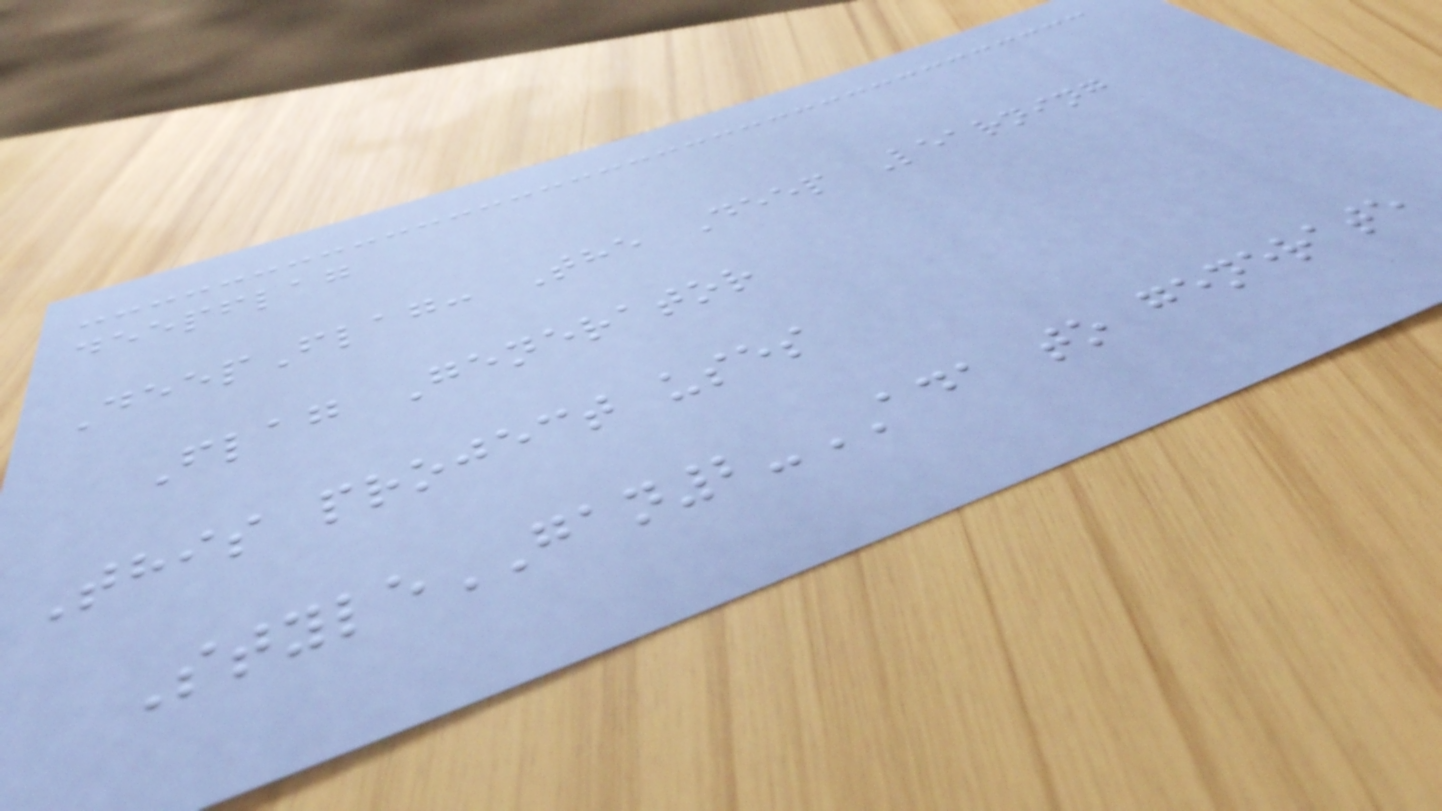deepflag
DeepFlag: The Deep Learning
Flag Generator
This project uses
StyleGAN2-ADA to generate
